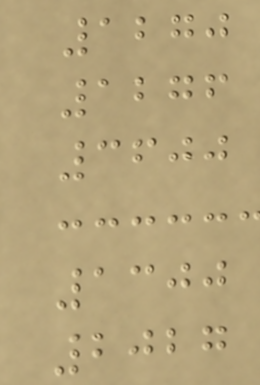1270
1276
3600
1300
2027
